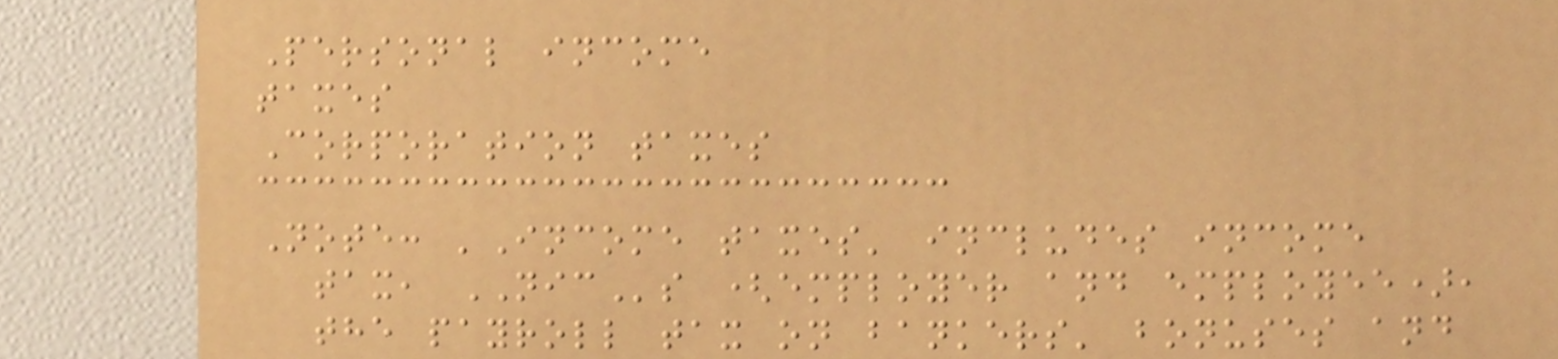Personal income
taxes
Corporation taxes
Note: 'Income taxes' includes income
tax, NICs (employer and employee),
the payroll tax on bankers' bonuses and
